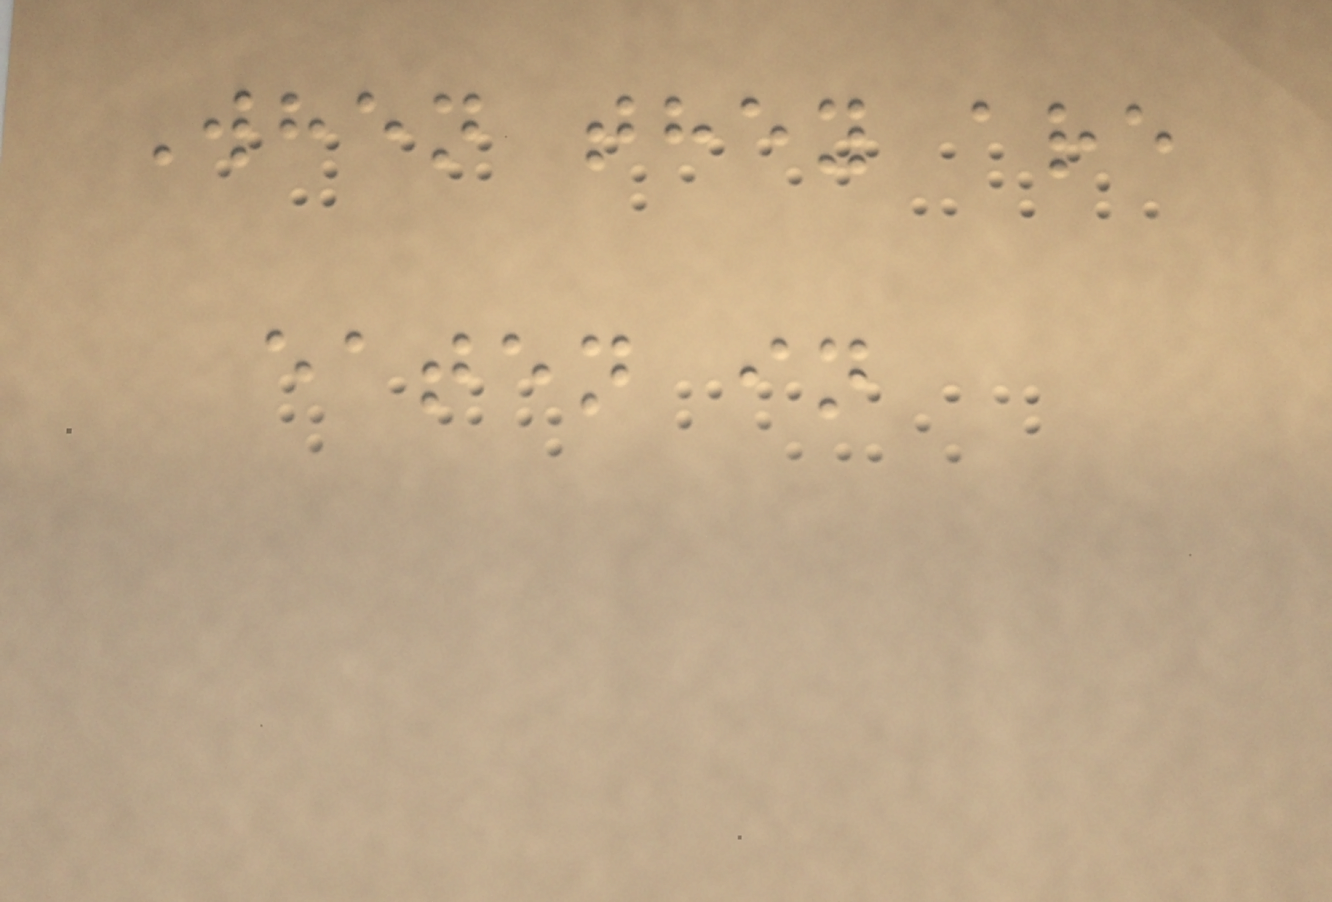When they are
eaten in
